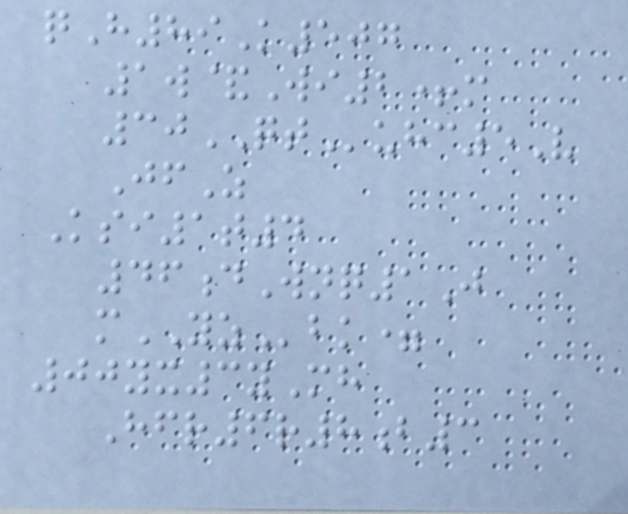qH89K507
1w&Wi2+m
30QTuhc5V
JfZ
Ksi1t4
46dWnq1J
mYZbk=
00yx3yMh
Hfr6r8b3
